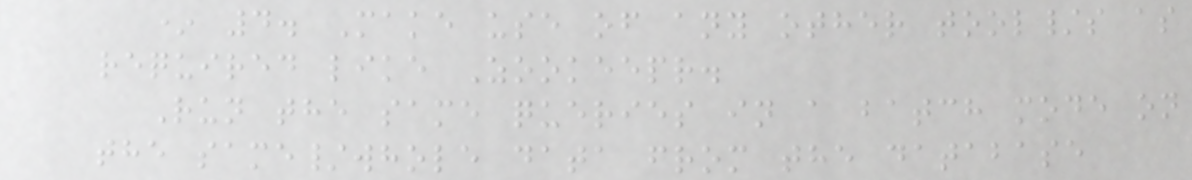* 4. Make use of any other tool/s as
required like Zookeepr.
Run the same queries in a batch mode on
the same/whole data from the database
